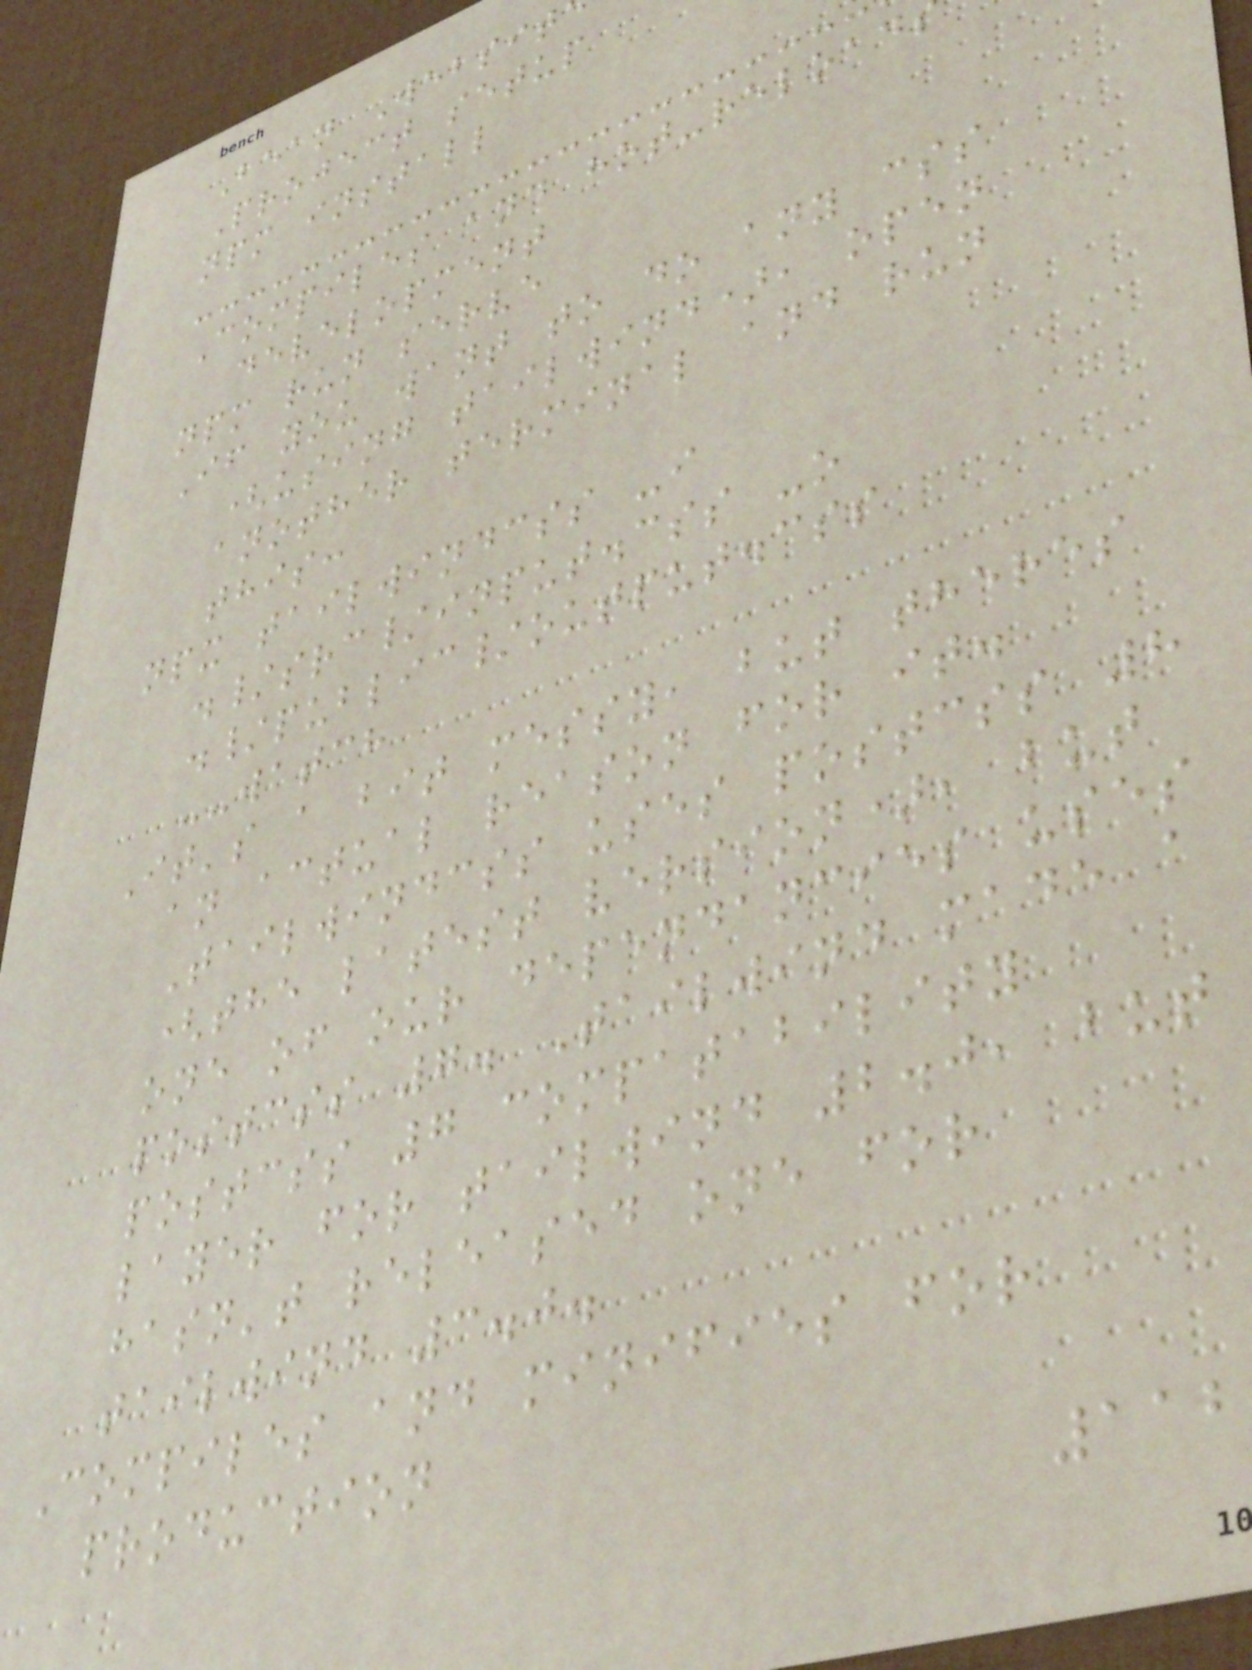Bean Websit
Project setup
npm install
Compiles and hot-reload
development
npm run serve
If you want to do any css
(using tailwind), open
another terminal and run
this:
npx tailwindcss -i
./src/input.css -o
./public/output.css
--watch
It's a bit messy, but theres
an actual reason for it.
Tailwindcss uses postcss 8
(the latest version), but
one of our dependancies uses
postcss 7. Tailwind made a
postcss 7 compatability
layer for tailwind 2.0, but
hasn't released one for
tailwind 3.0.
Compiles and minifies for
production
112
